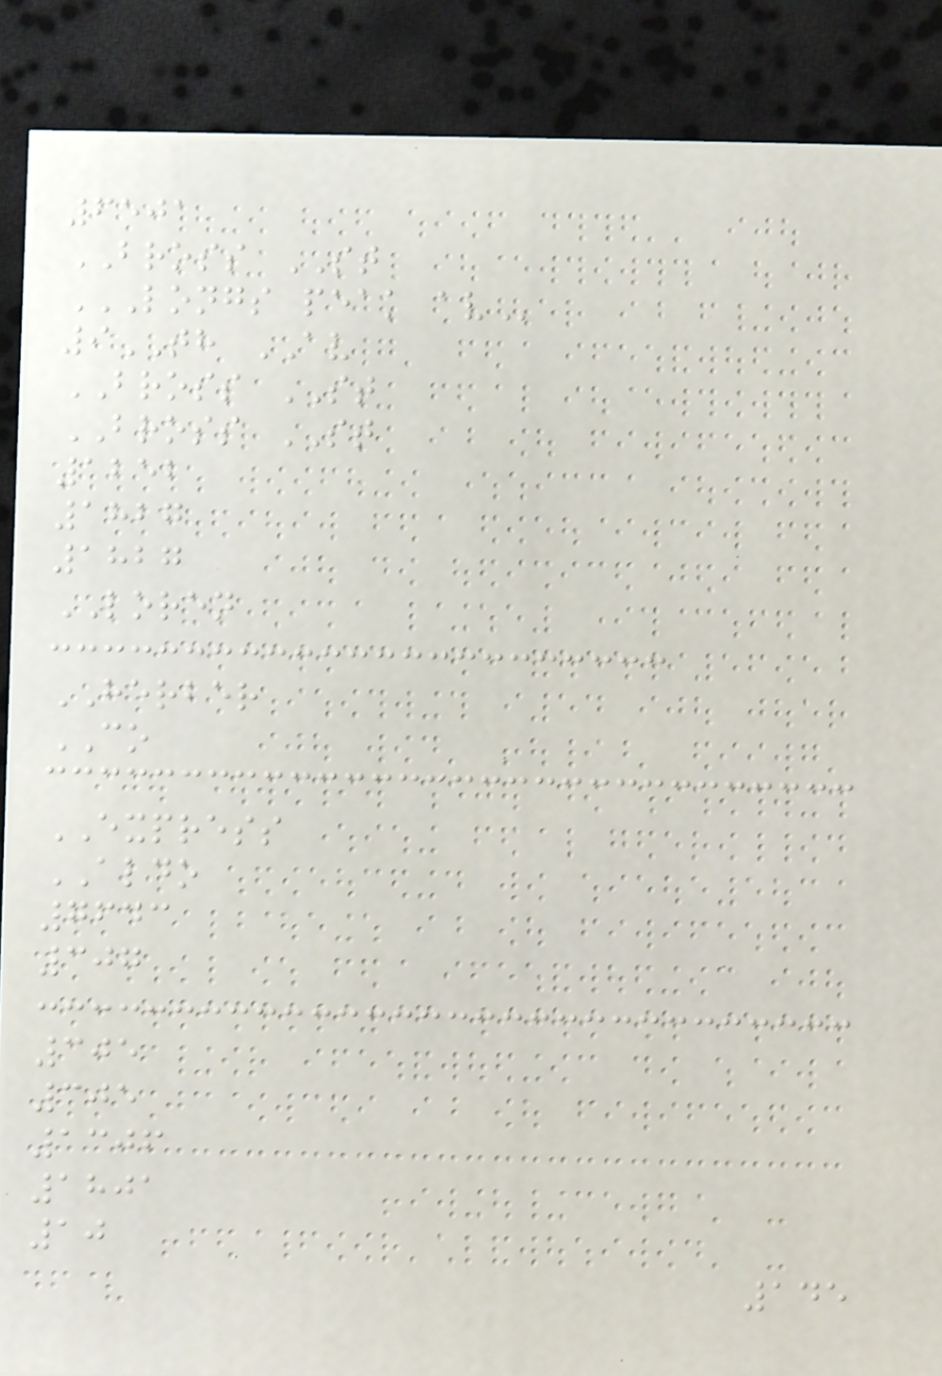6501
BROSS ST
LONGS PEAK AV
9TH AV
BROSS ST
BROSS ST
1252
1827
1827
LOREN
HERBER
CO
EXPRESS
ALDO
7643
307
305
305
1306
1801
10
145
